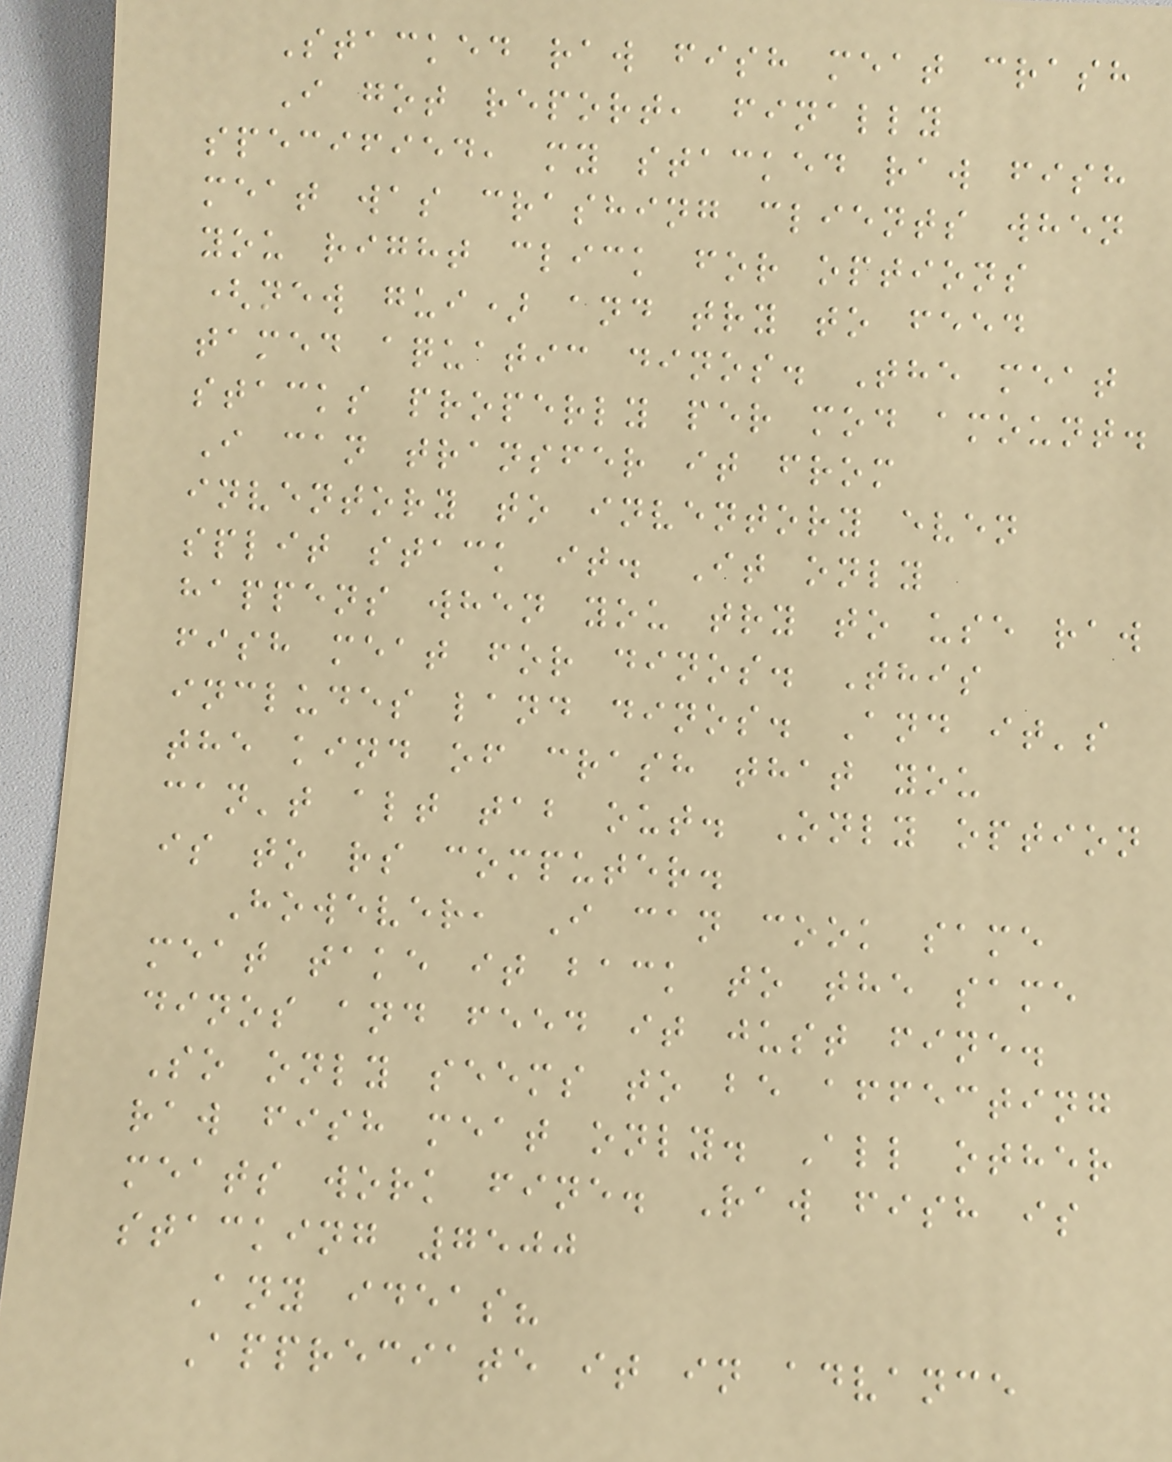Stacked raw fish meat crash
I got report, finally
specified, my stacked raw fish
meat was crashing clients when
you right click for options
(new gui) and try to feed
tamed aquatic dinos. The meat
stacks properly per mod amount.
I can transfer it from
inventory to inventory even
split stack it. It only
happens when you try to use raw
fish meat for dinos. This
includes land dinos. And it's
the kind of crash that you
can't alt tab out. Only option
is to rs computer.
However, I can cook same
meat take it back to the same
dinos and feed it just fine.
So only seems to be affecting
raw fish meat only. All other
meats work fine. Raw fish is
stacking 7500
Any ideas?
Appreciate it in advance
